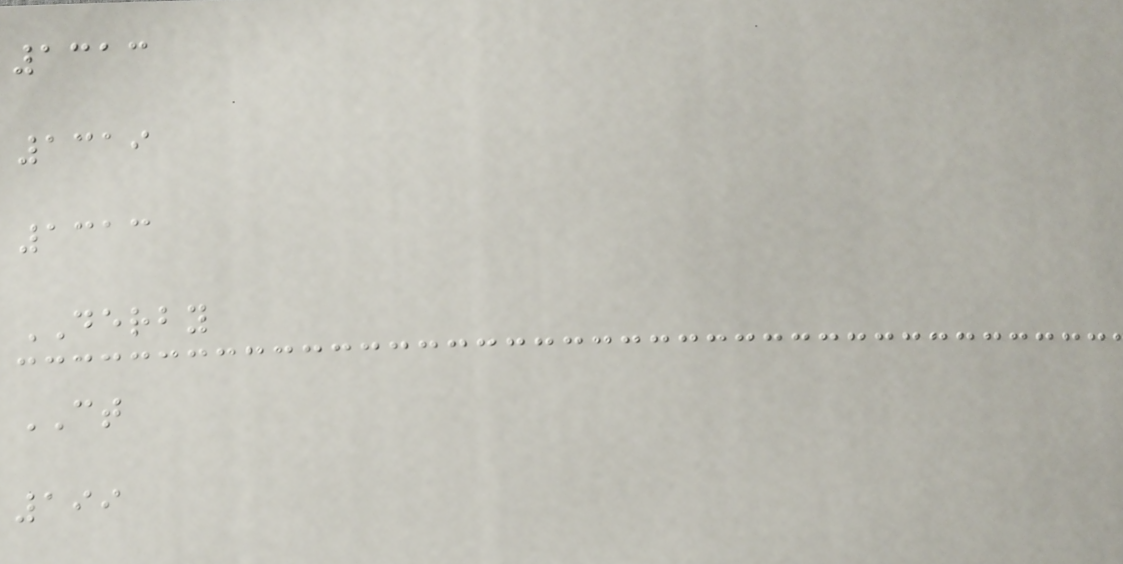1313
1319
1313
DERBY
CT
199
